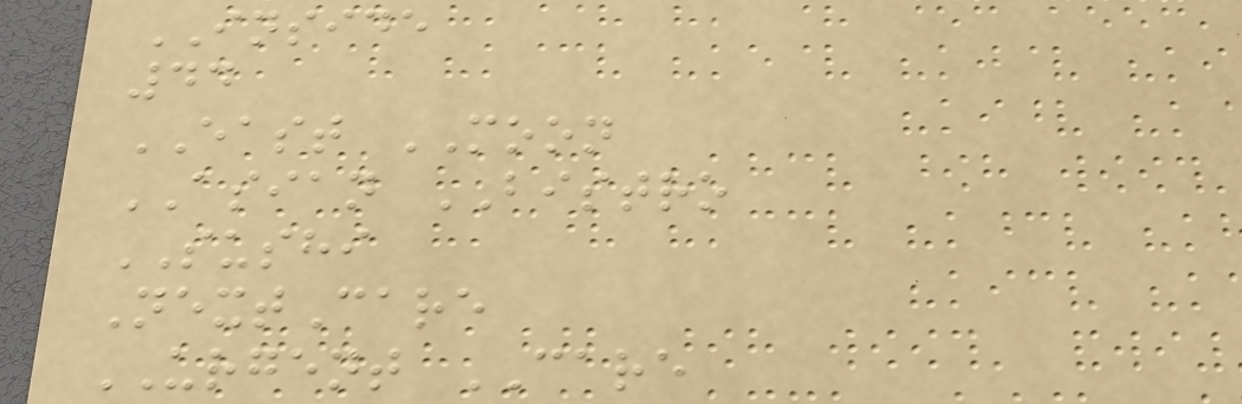INSIDE
44
EAST MOON
ASIAN BISTRO
SUSHI
NextCare
URGENT CARE
